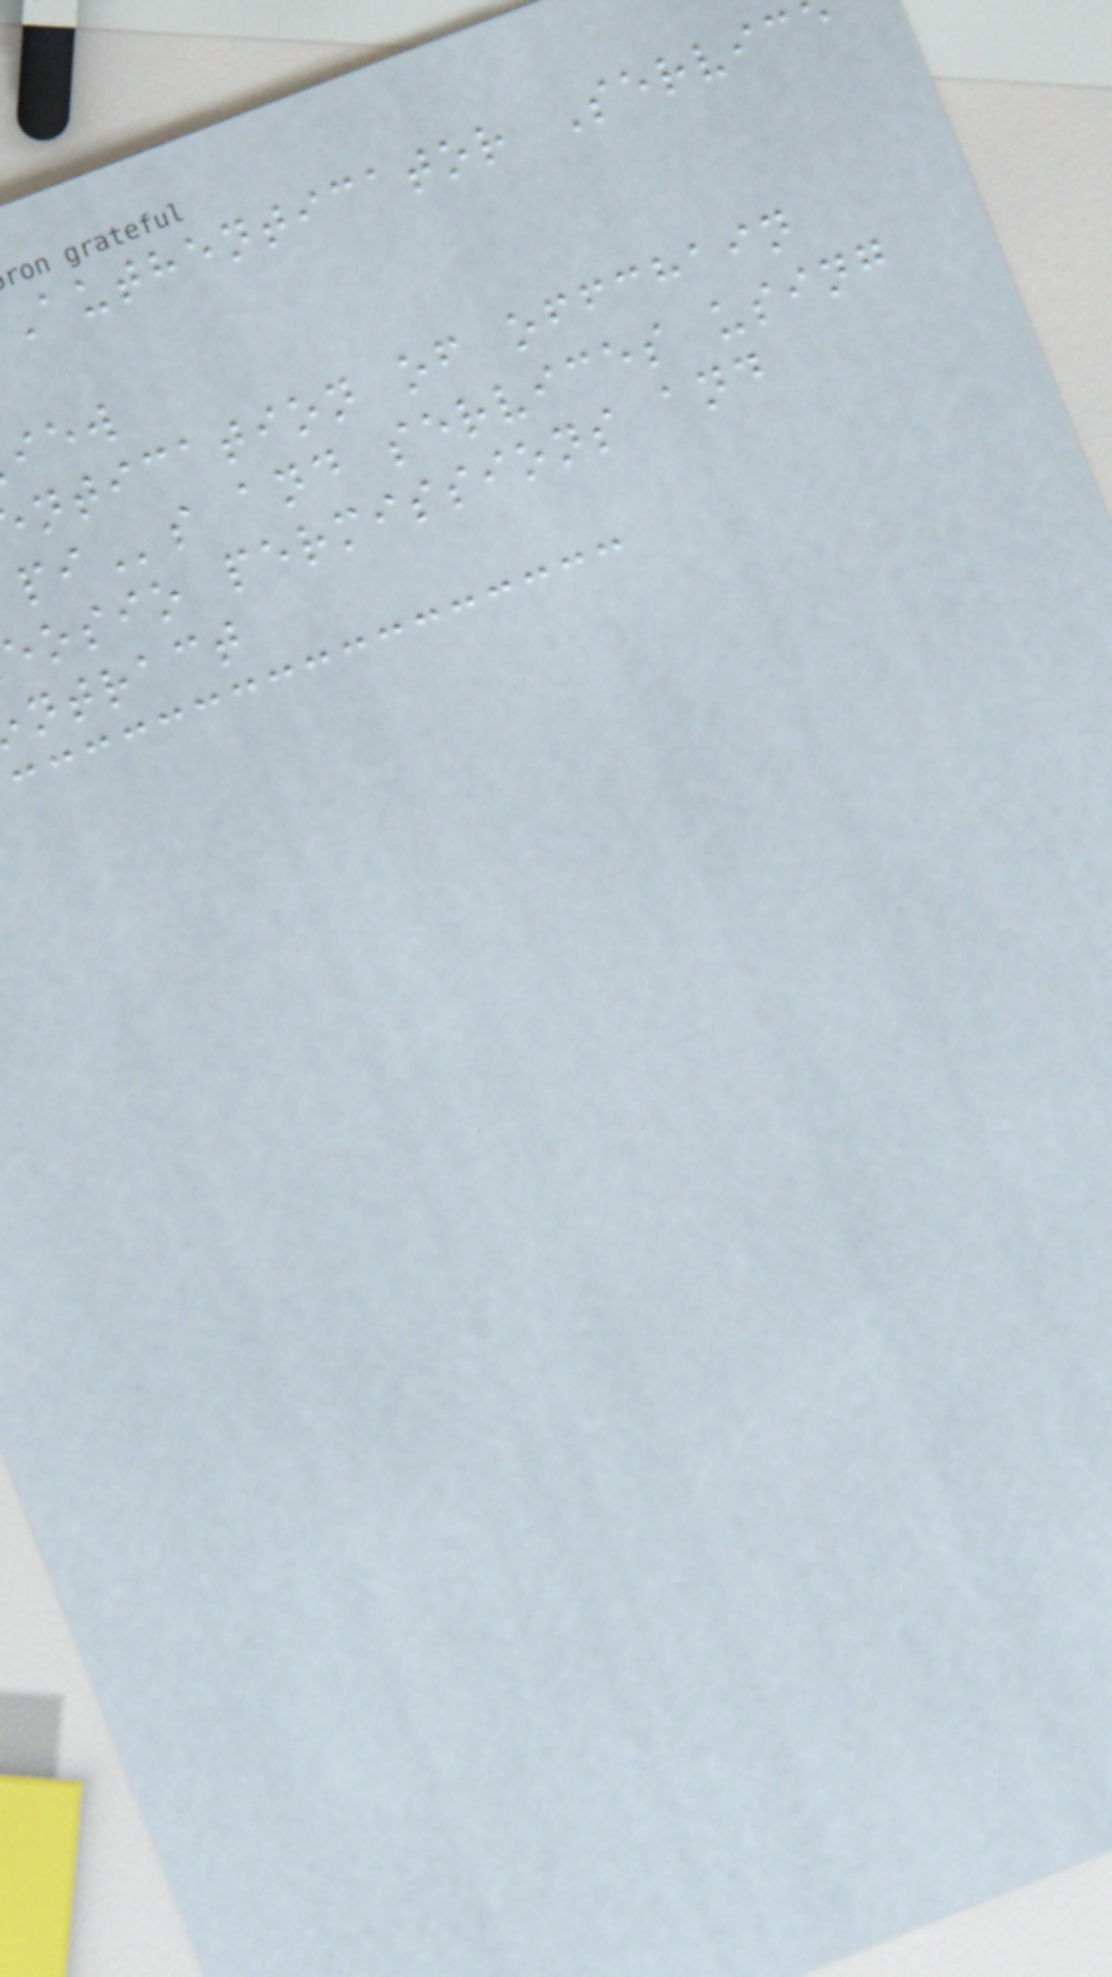authenticator Servic
ntication of offchain
s and services using
eosio permissions and
ntract
